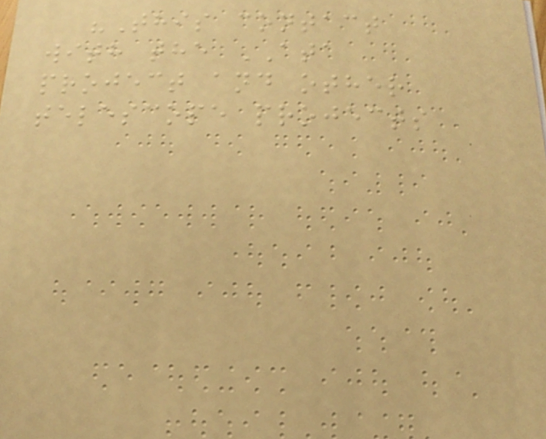"This contact
with the ATA
project and other
telescope projects
